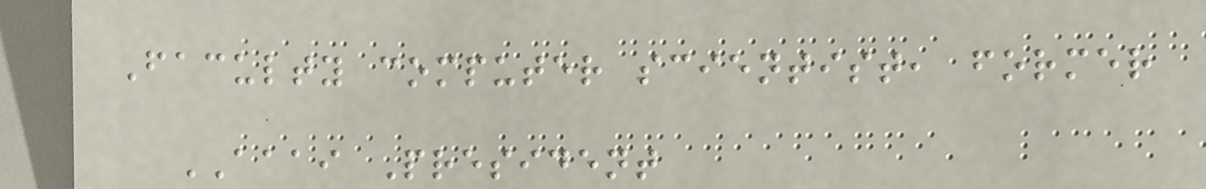Faculty computer scientist, former
AAAI President
